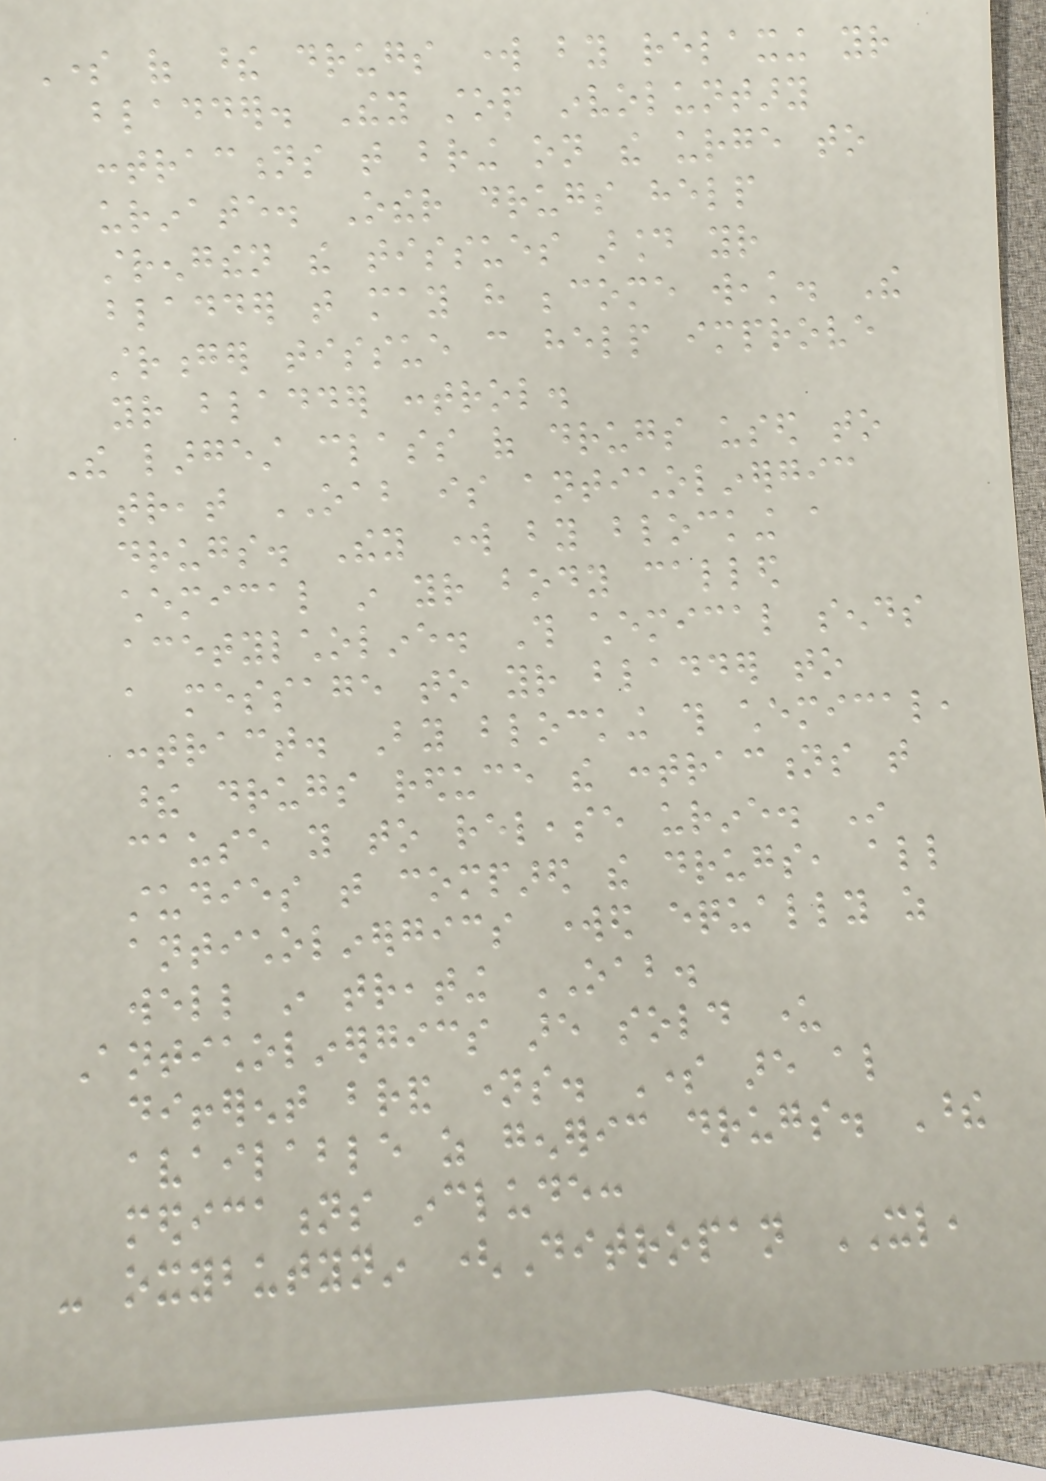Some of these drugs work by relaxing your
bladder. They stop involuntary
contractions that bring on the urge to
urinate. Other drugs help
strengthen the tissues around your
bladder that may have become weak. The
stronger tissue can help improve
your bladder control.
The largest class of drugs used to
treat OAB is anticholinergic
drugs. They work by blocking a
chemical in your body called
acetylcholine. This chemical sends
a message to your bladder to
contract. By blocking this chemical,
these drugs reduce the contractions that
cause you to release urine. In
studies that compared the drugs, all
anticholinergics worked equally as
well in treating OAB.
Anticholinergics are sold under
different brand names. Some are also
available as generic drugs. These
medications include:
- oxybutynin (Ditropan XL,
